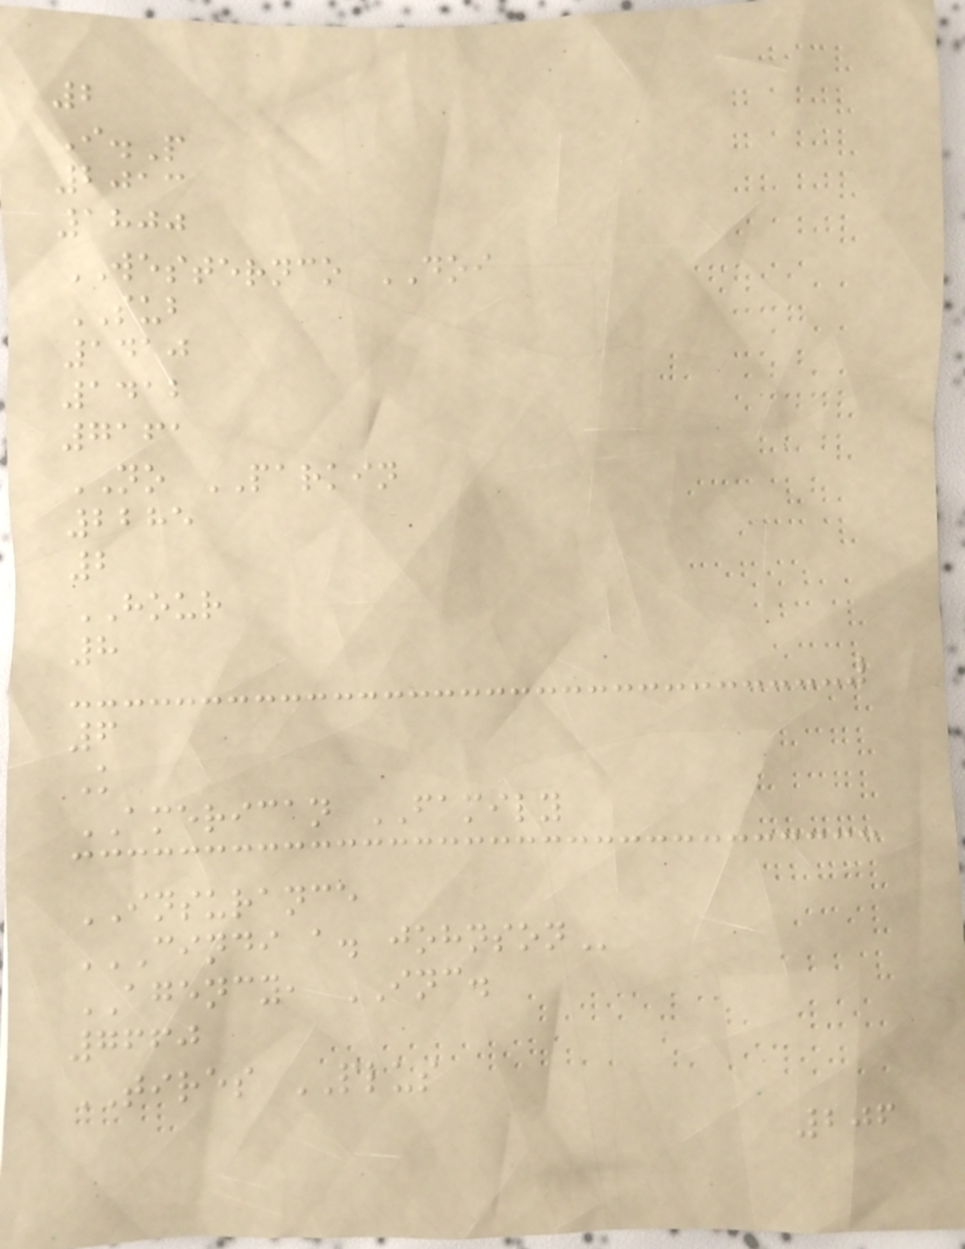2
I.P
2013
1800
WESTERNCO DOI
SUB
1410
1412
7161
NO PARKIN
2285
2
HOUR
8
6
K
AMERICAN FAMILY
INSURANCE
CINDI A. JOHNSON
AGENCY, INC.
7660
TIRES PLUS
206
